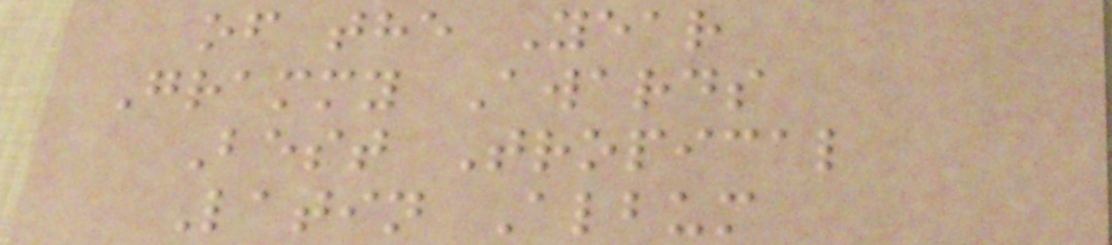of the Year
Grammy Awards
Best Tropical
Latin Album
